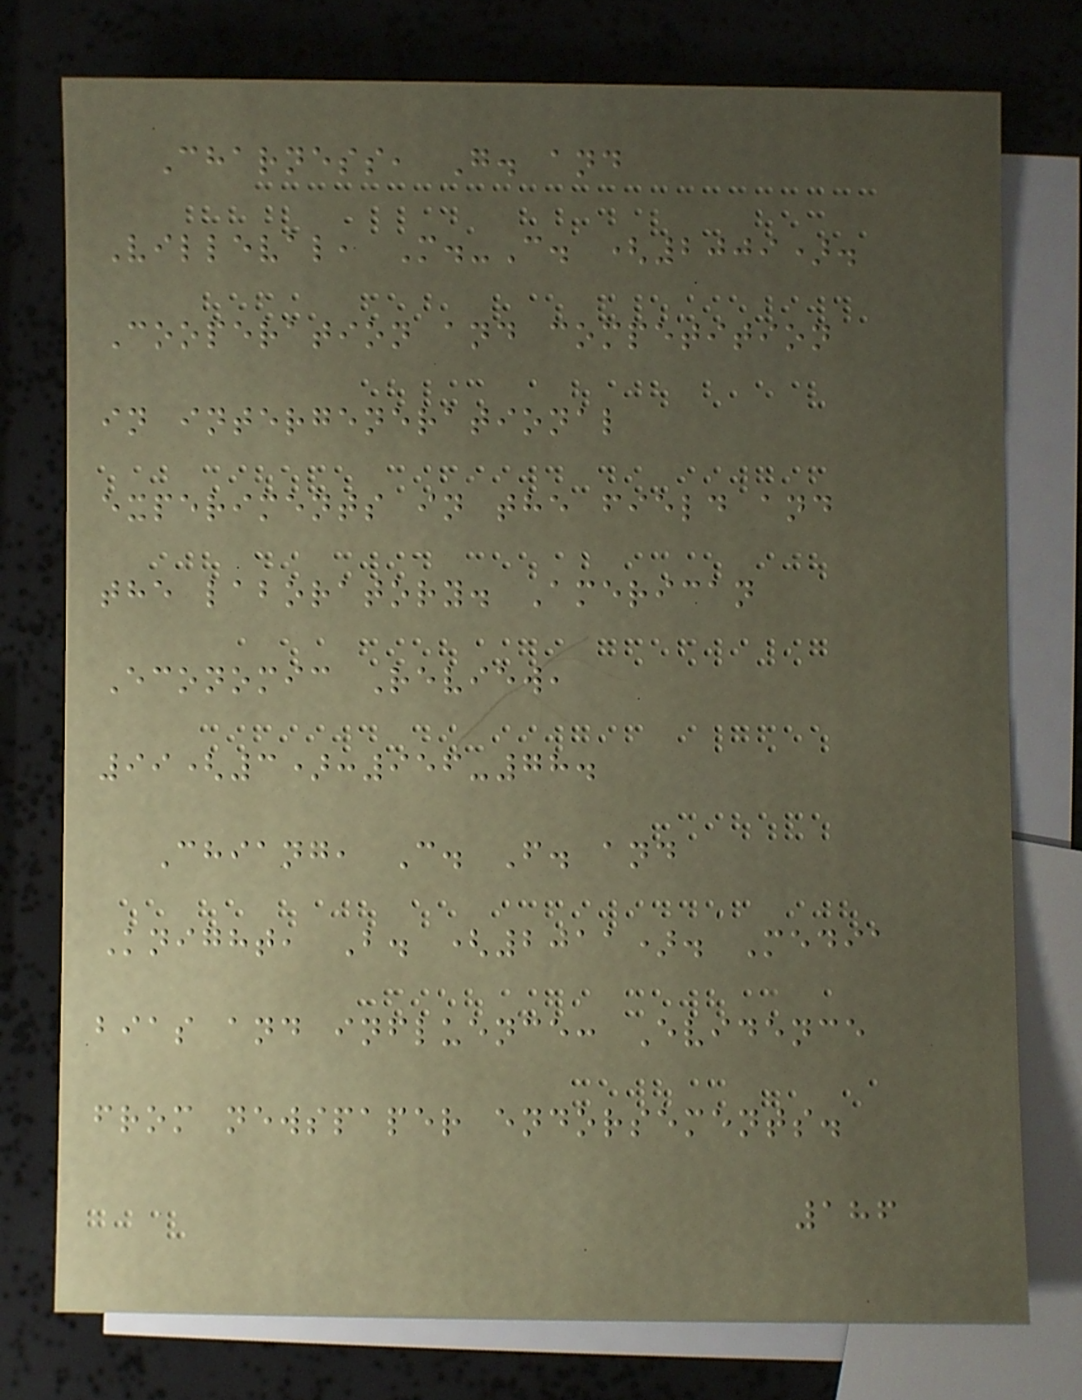Charness, G. and
Villeval, M.-C. (2009).
Cooperation and competition
in intergenerational
experiments in the field and
the laboratory. American
Economic Review,
99(3):956-78.
Chiang, C. F. and
Knight, B. (2011). Media
bias and influence: Evidence
from newspaper endorsements.
186
